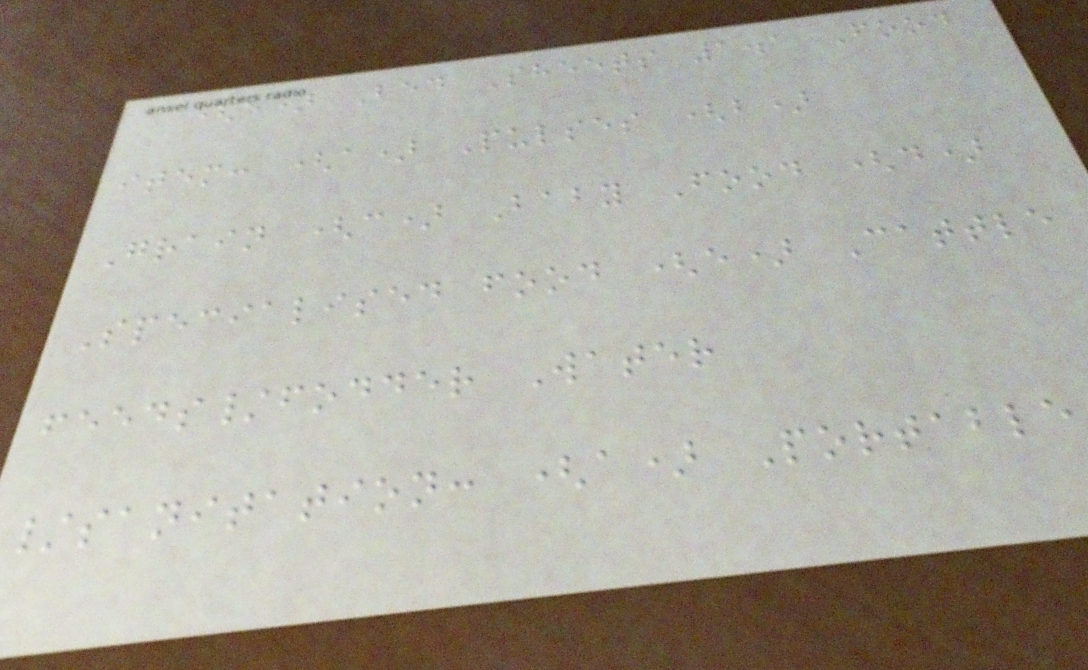(e) Bed Sheets 1.1 Food
item: (a) Pulses (b)
Grain (c) Baby Food (d)
Specialised food (e) Cattle
feeds/fodder Water
/sanitation: (a) Portable
